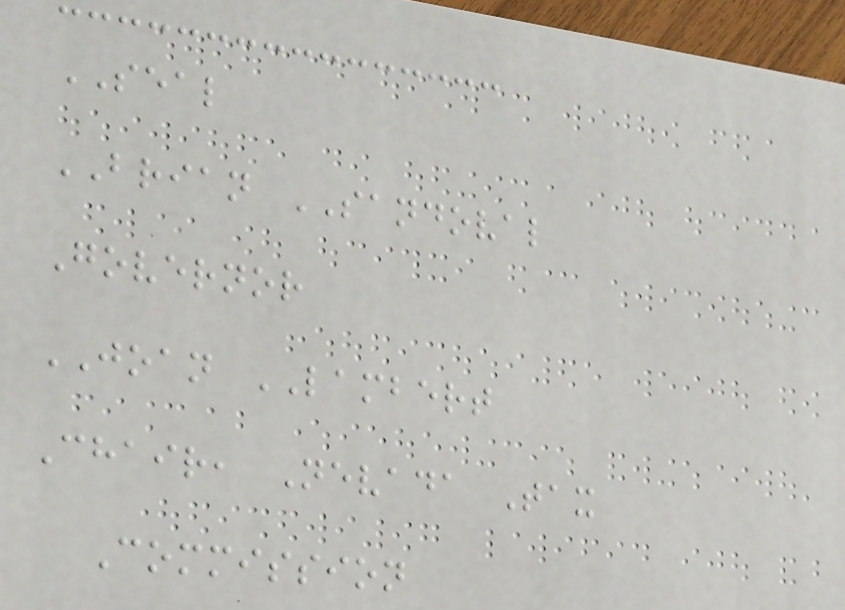SEAL
BRIAN SANDOVAL
Governor
JOAN LAMBERT
Chair, Nevada Tax
Commission
